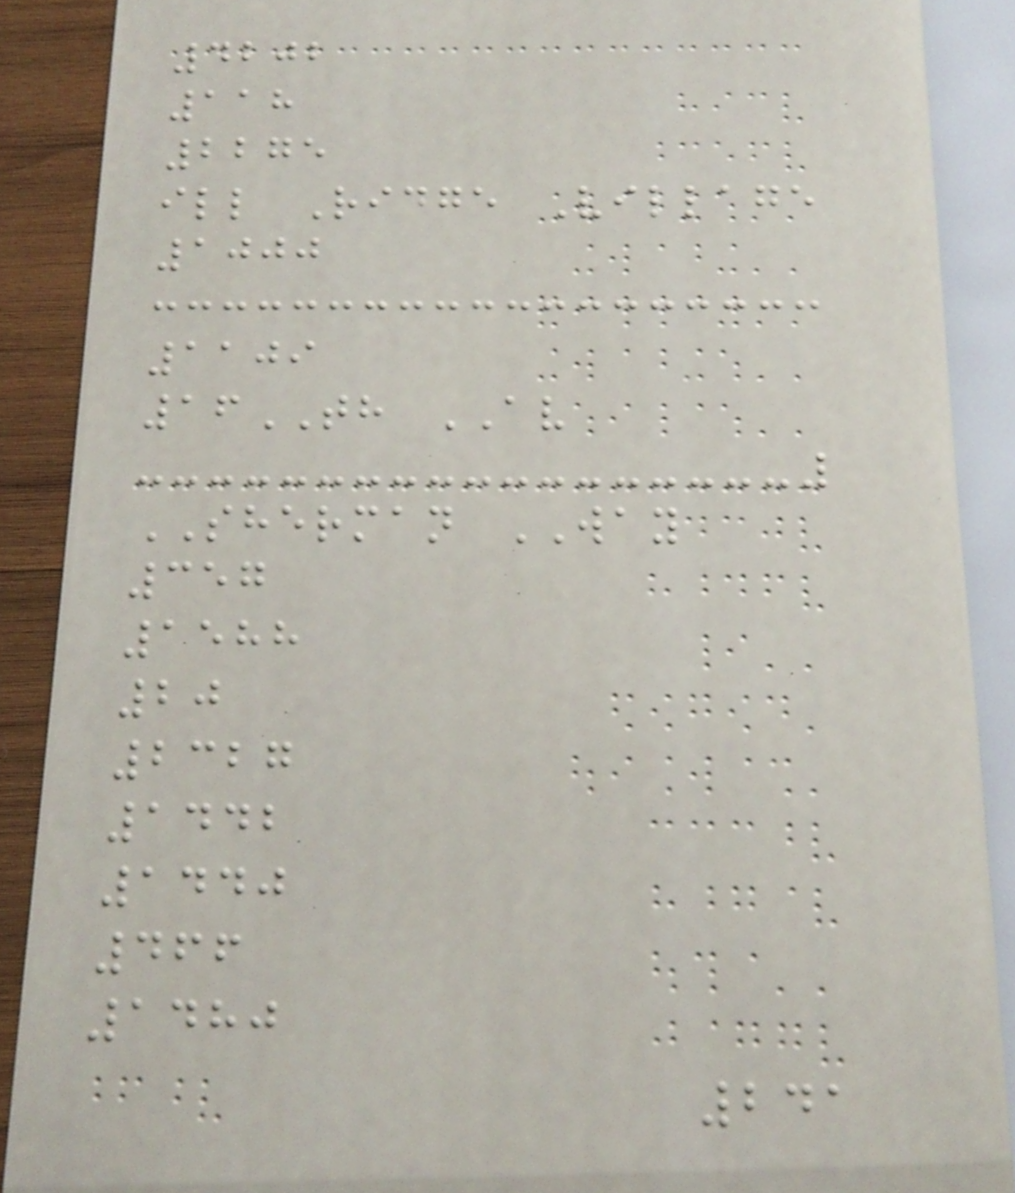4202
118
2275
ill Ridge Village
1000
1109
16TH AV
SHERMAN WAY
357
1588
20
2327
1442
1440
466
1480
241
